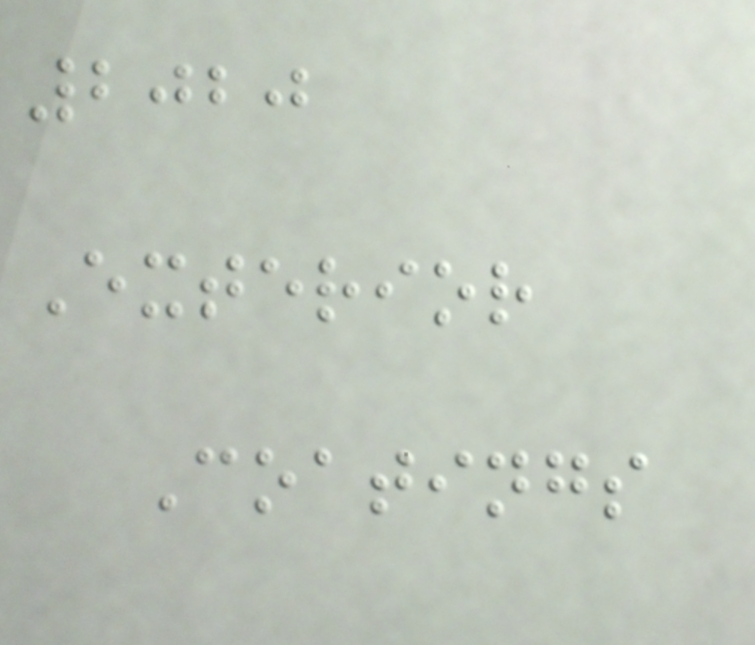2020
Exterior
Coatings
